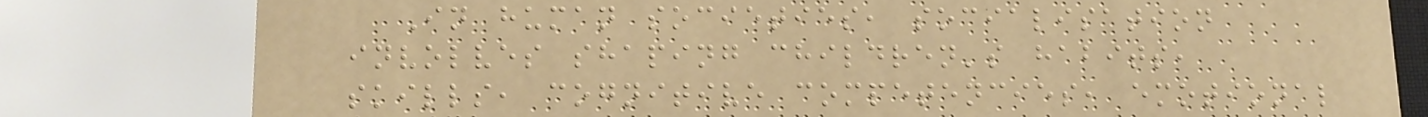In human societies, socialisation
involves shaping children's habits,
skills, cognitive competencies, emotional
